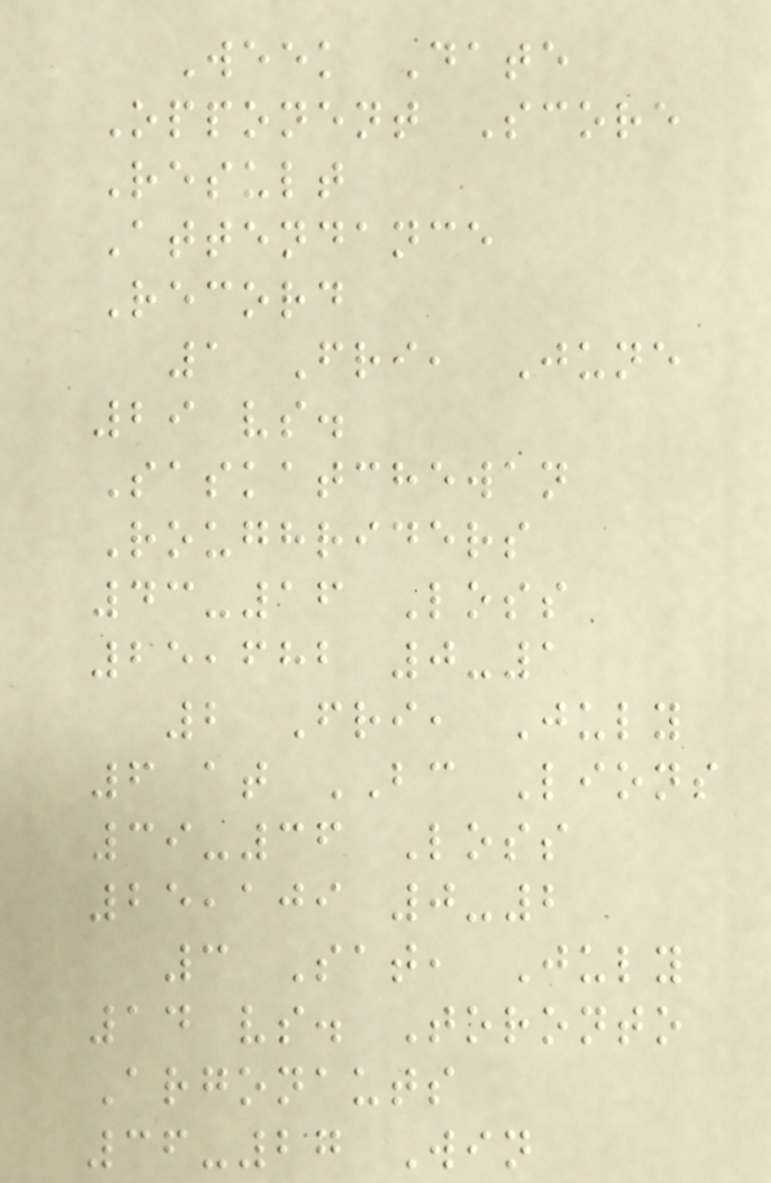Week Date
Opponent Score
Result
Attendance
Record
1 Fri, June
29 vs.
Saskatchewan
Roughriders
43-16 Loss
25,682 0-1
2 Fri, July
6 at BC Lions
39-36 Loss
25,109 0-2
3 Sat, July
14 vs. Toronto
Argonauts
36-27 Win
